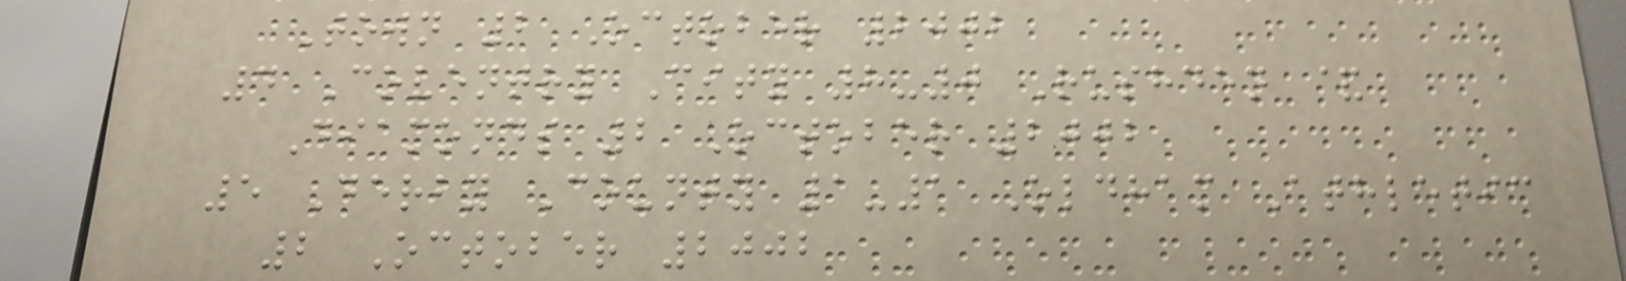Town 2 October 2002
4 Coventry City 8-0 Rushden &
Diamonds 2 October 2002
5 Derby County 1-1 Oldham Athletic
2 October 2002
